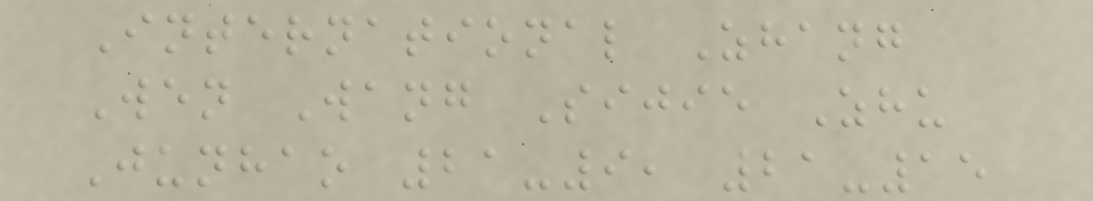International Zhang
Wen Wang Sijie Zhu
Junhao 21-9, 21-15
